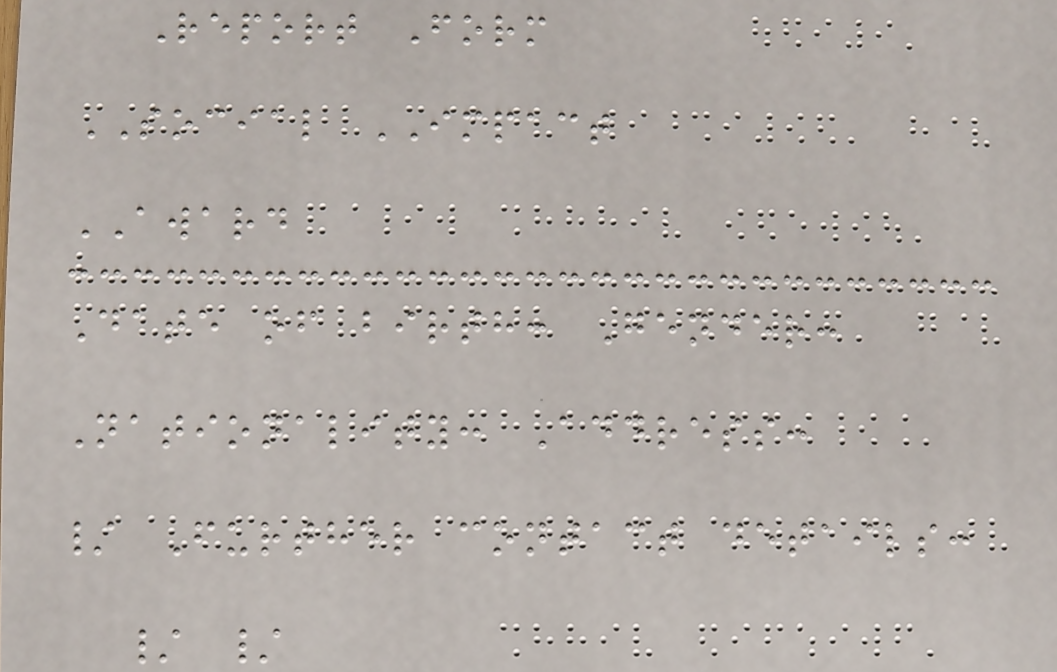Report Form
SOCIAL IMPACT
AWARD
Date of birth: Gender:
Nationality: Address:
/ Further contact details:
/ /
